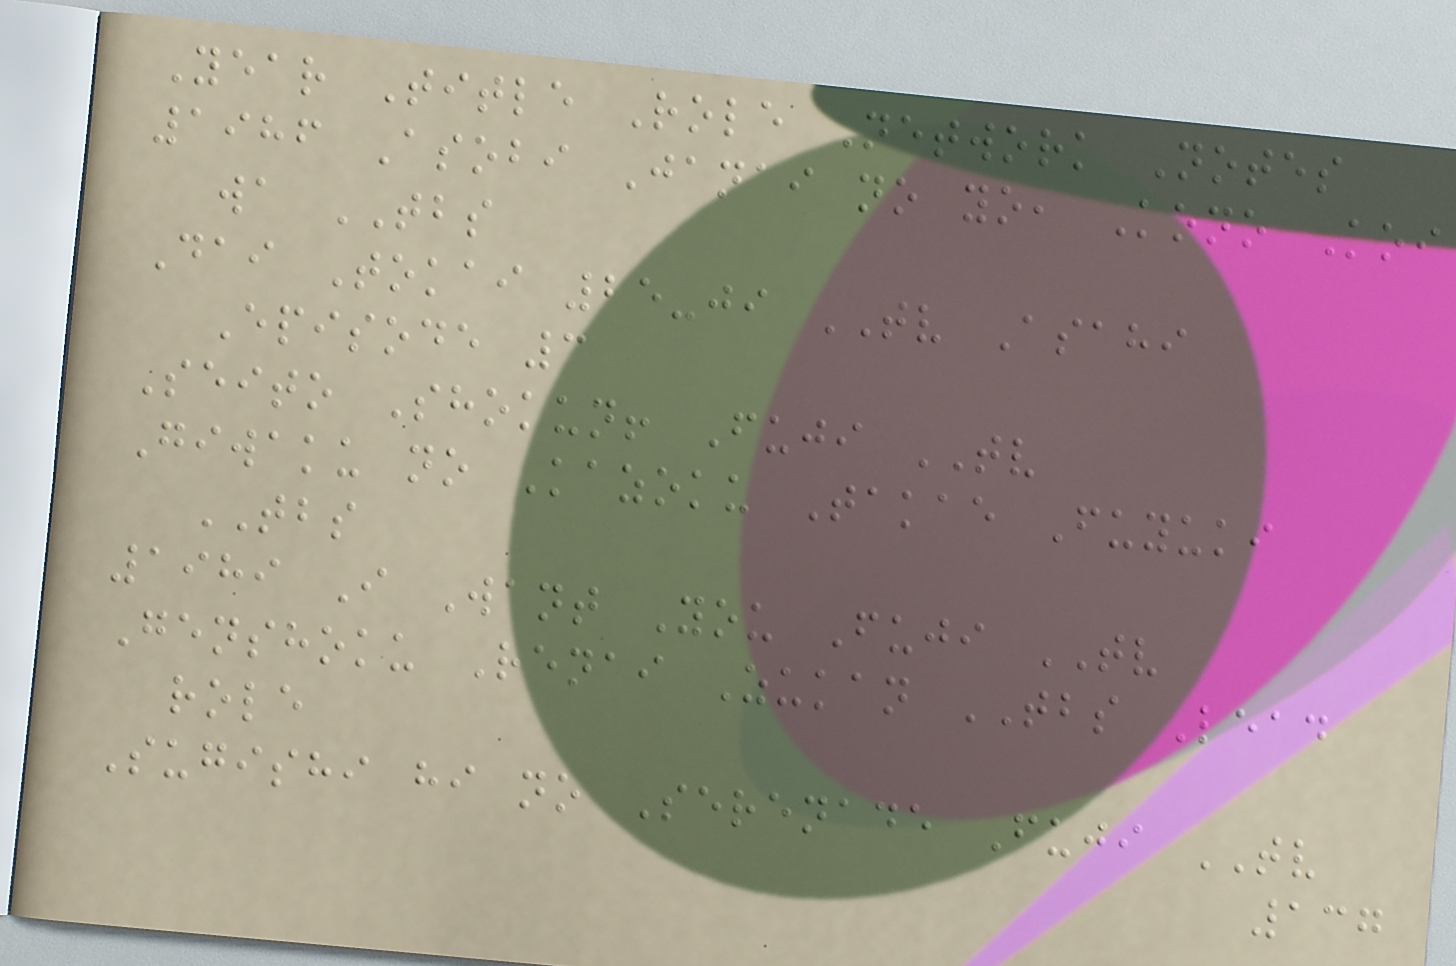Year Title Role Network Notes
1986 Asobi Janai no yo, Kono Koi
wa TBS
Dai Tokai 25-ji TV Asahi
Episode 3
Seito Shokun! Fuji TV
Giwaku no Kazoku Takae Fuyuki
TBS
1989 I Want You Fuji TV
Genshoku Renai Zukan TBS Lead
role
Sugishi hi no Serenade Fuji TV
137
